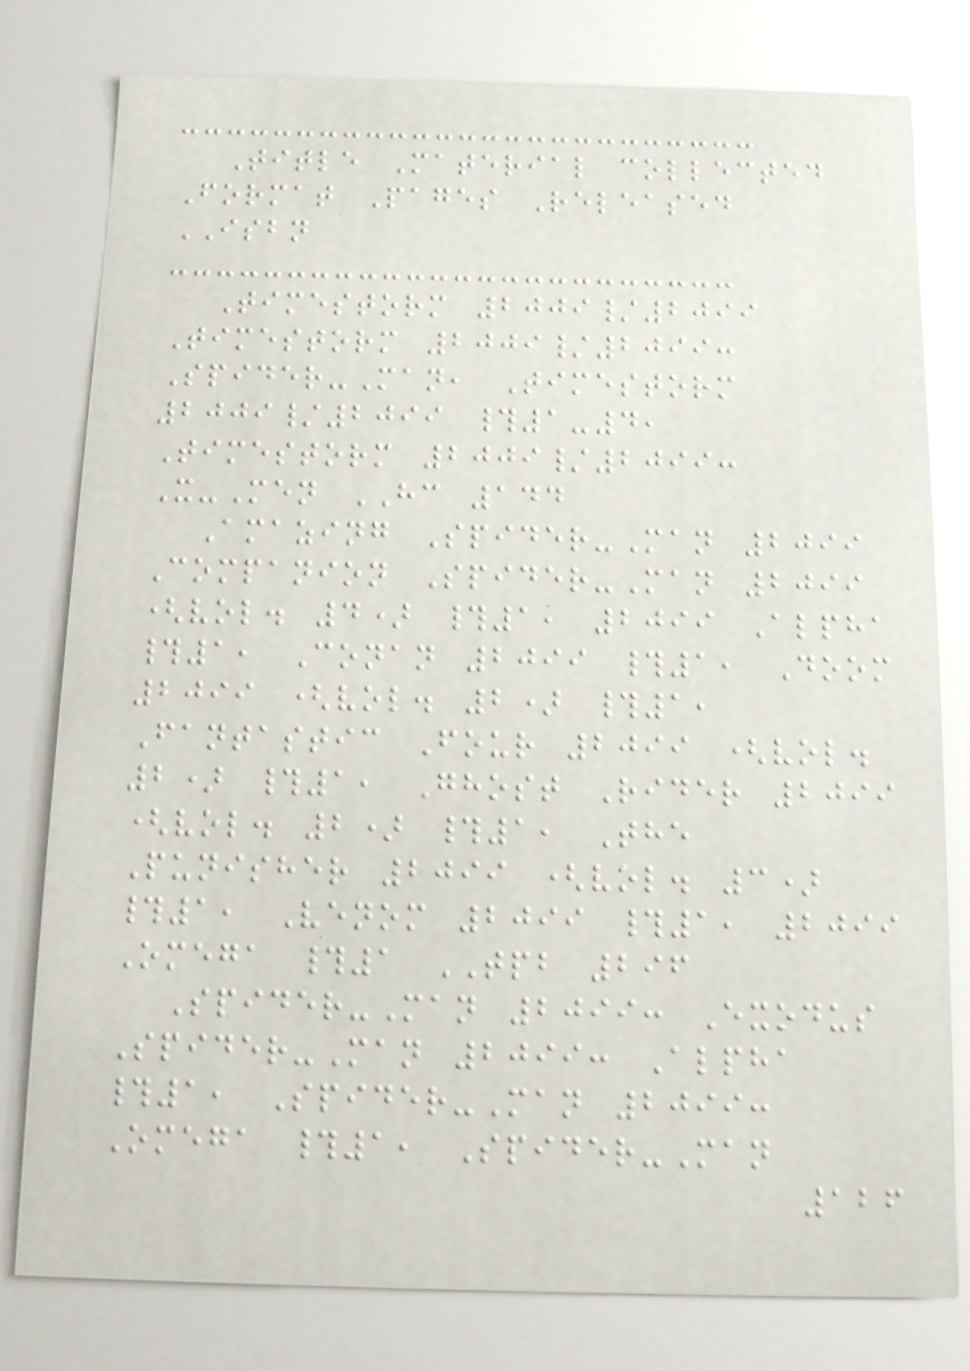Title Material collected
Format Pages Released
ISBN
Timestorm 2009/2099
Timestorm 2009/2099:
Spider-Man, Timestorm
2009/2099 #1-4,
Timestorm 2009/2099:
X-Men HC 144
Amazing Spider-Man 2099
Companion Spider-Man 2099
(vol. 4) #1, 2099 Alpha
#1, Conan 2099 #1, Doom
2099 (vol. 2) #1,
Fantastic Four 2099 (vol.
2) #1, Ghost Rider 2099
(vol. 2) #1, The
Punisher 2099 (vol. 3)
#1, Venom 2099 #1, 2099
Omega #1 TPB 296
Spider-Man 2099: Exodus
Spider-Man 2099: Alpha
#1, Spider-Man 2099:
Omega #1, Spider-Man
126
